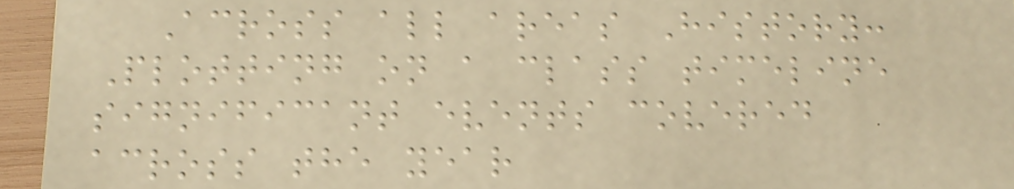Across all areas History:
Plotting on a class timeline
significant events covered
across the year
